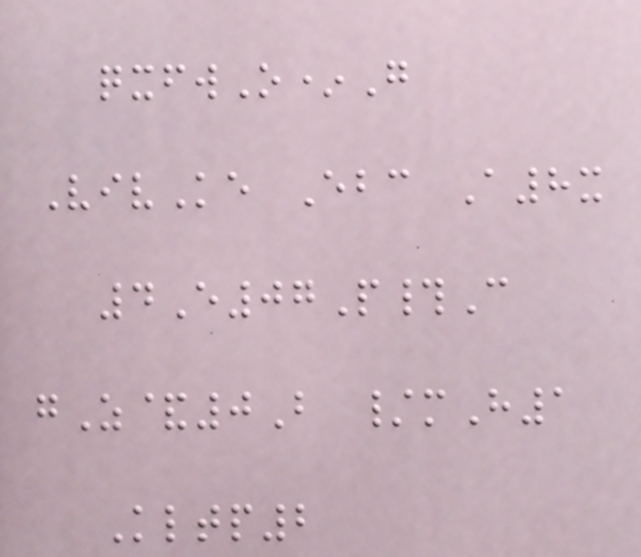qxfwO*G
VivKe Ebc A8x
4E07P#C
gZ&0B /mH1
Kltp2
